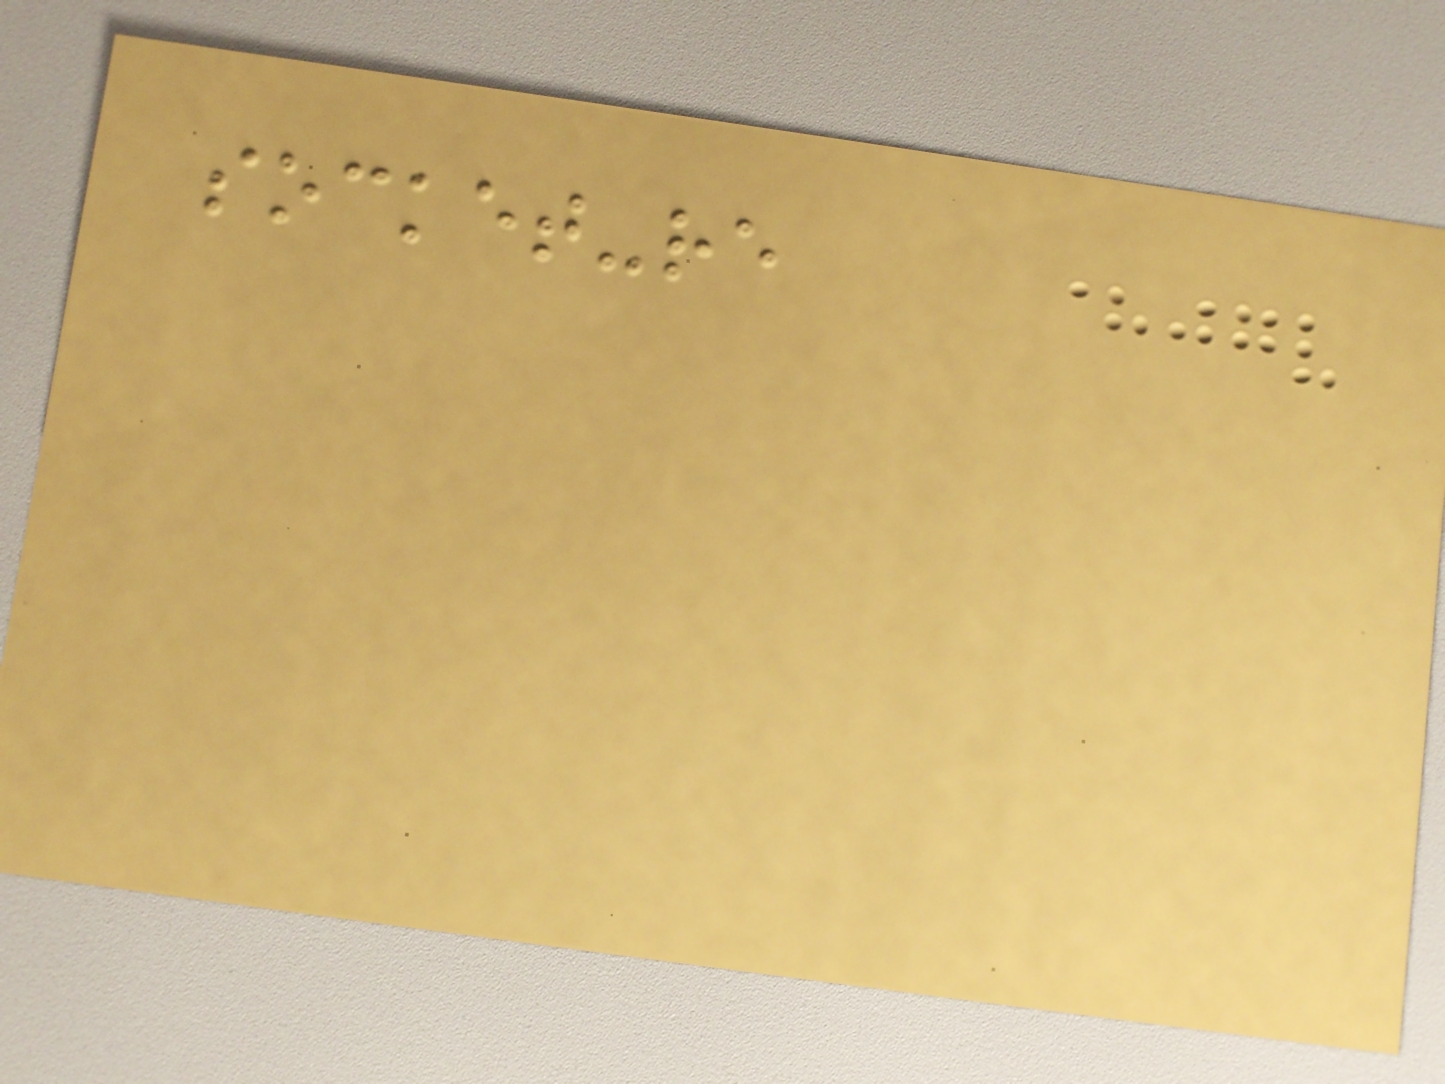socket-re
